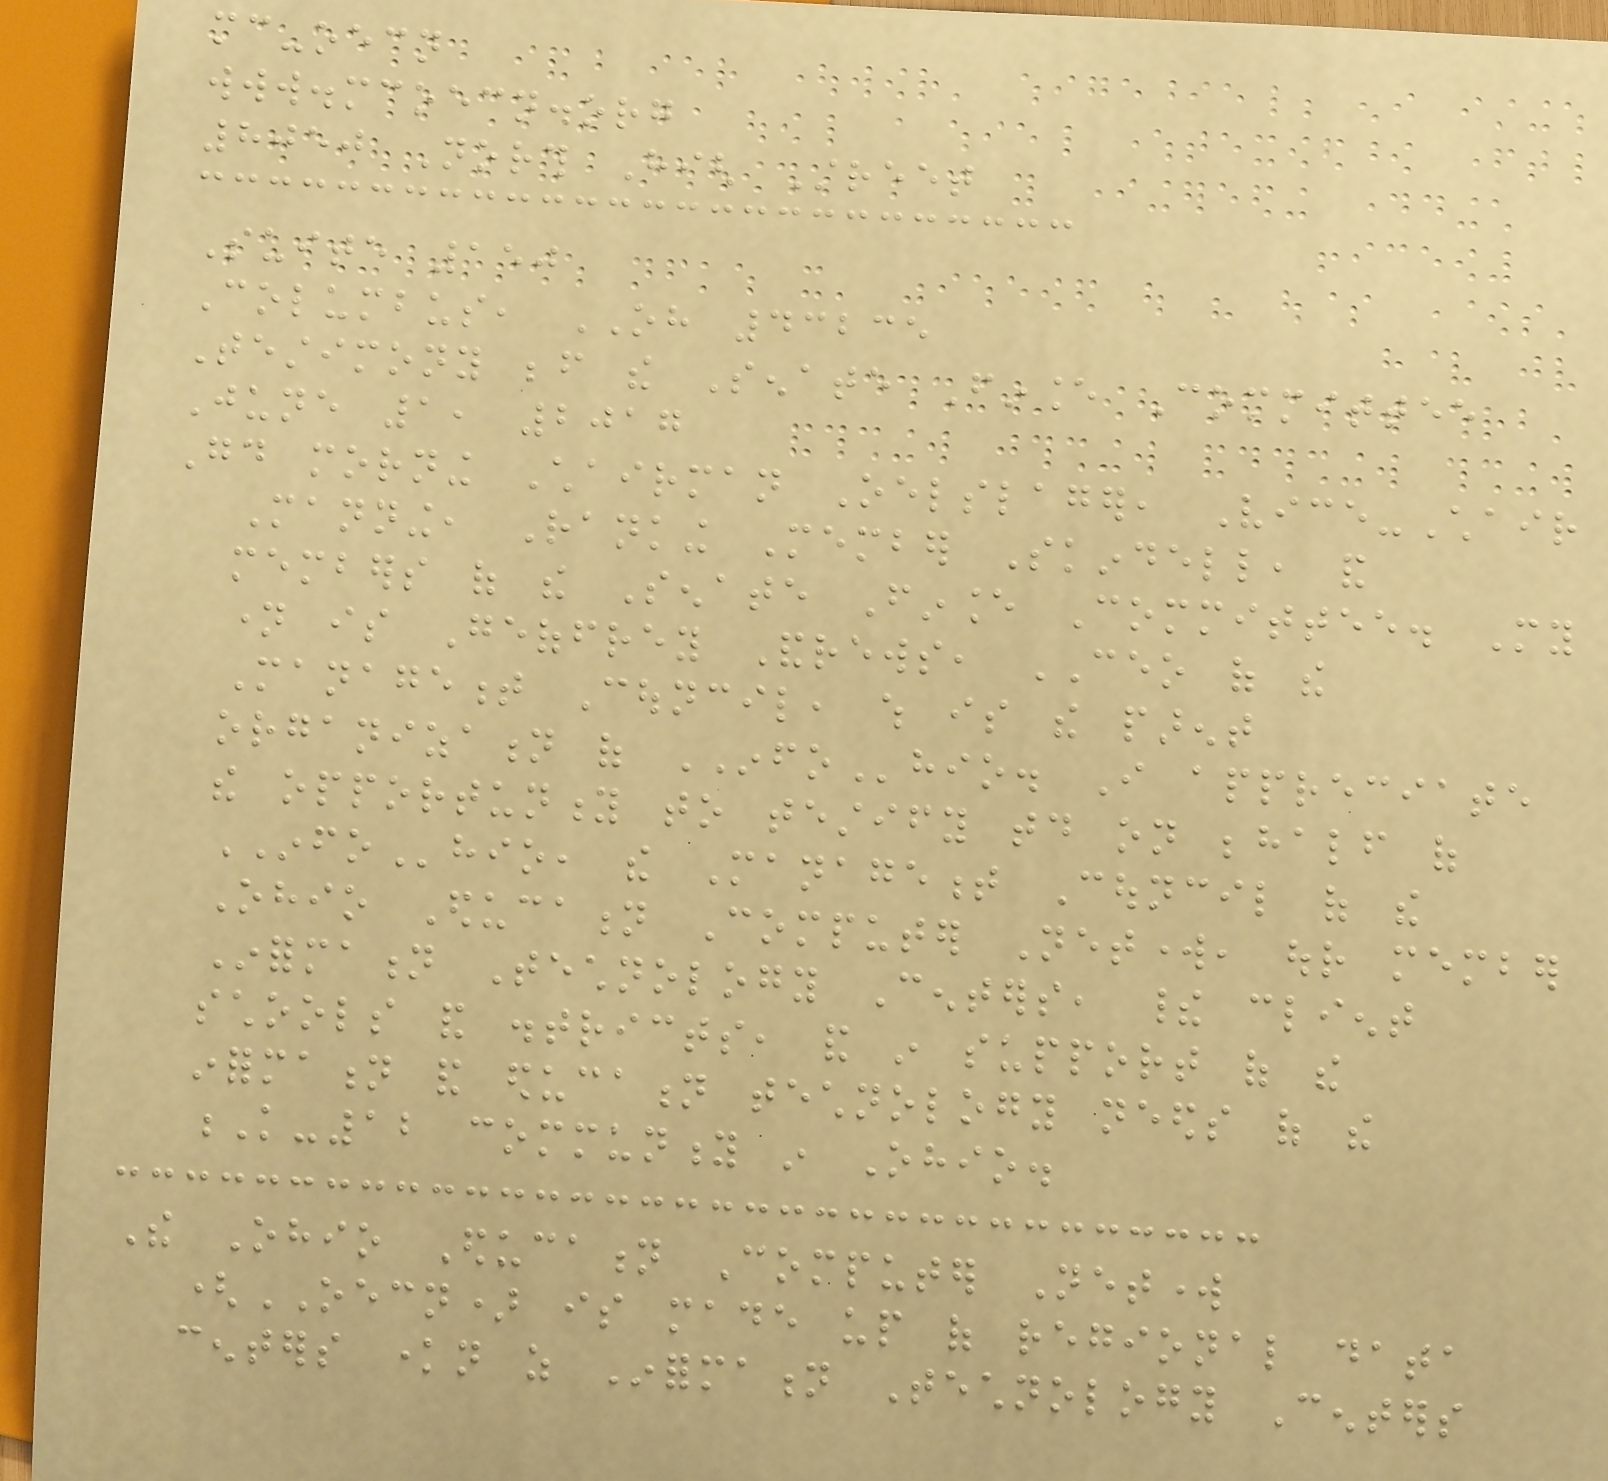mc-oecn
www.mcoecn.org
8050 North High Street
Suite 150
Columbus, OH 43235
Testimony before the Senate Finance Committee
June 1, 2017
Good morning Chairman Oelslager, Vice-Chair
Manning, Ranking Member Skindell, and
members of the Senate Finance Committee. My
name is Geoffrey Andrews, CEO of the
Management Council, which is the parent
organization of INFOhio. I appreciate
the opportunity to testify today on behalf of
INFOhio, the Management Council of the
Ohio Education Computer Network, our member
Information Technology Centers, their client
schools and districts, and in support of the
information and education technology needs of the
K-12 community in Ohio.
The Ohio Education Computer Network
(OECN) is made up of regional data
centers known as Information Technology Centers
